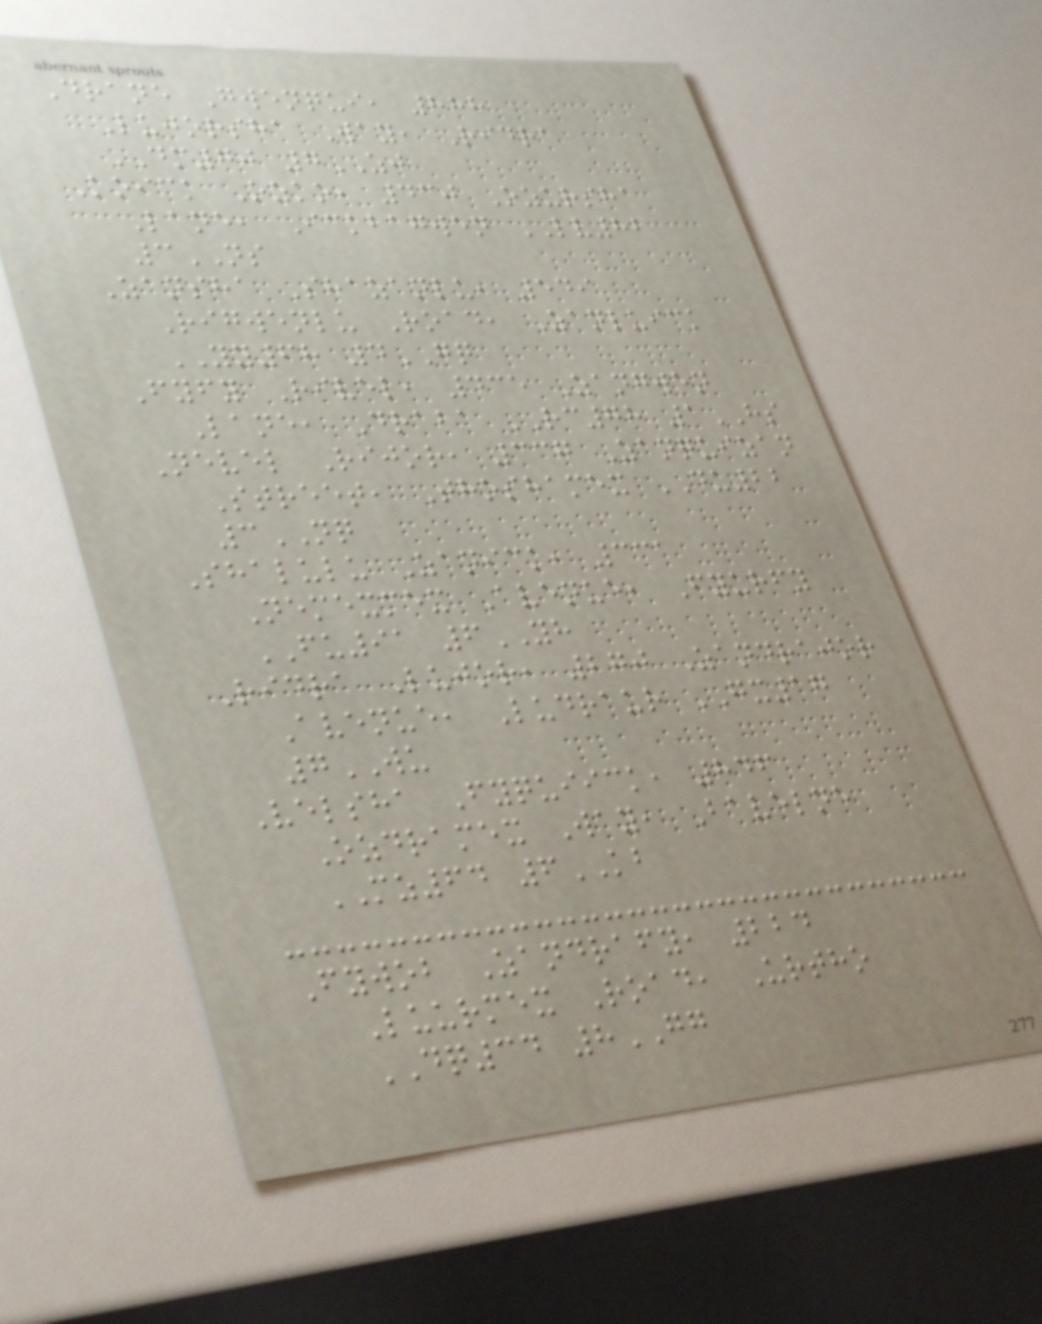Drane Gwenqui, 888
Lujorsha Way, Ridra
DM70 7ZJ
Koick Ozko, 430 Ozursha
Lane, Ickbagwen LV82
3NS
Zansha Shazanlu, 549
Rigwenlu Road, Zanluick
YY68 4GQ
Fyfy Rivel, 435 Zangwen
Lane, Draba RC78 1HS
Nevel Rijor, 337 Zanquizan
Street, Thoshamex DU22
3NQ
Shalulu Zanick, 331
Nemexmex Avenue, Fyurfy
FU91 6YH
Ridra Lujor, 270 Zandrajor
Avenue, Ludraur GX17
7WU
Velsha Fyquiick, 846
Ozdramex Way, Bavelne
MZ64 6KB
Fywob Zandrafy, 224
Luurmex Road, Urtho
DQ34 8GG
